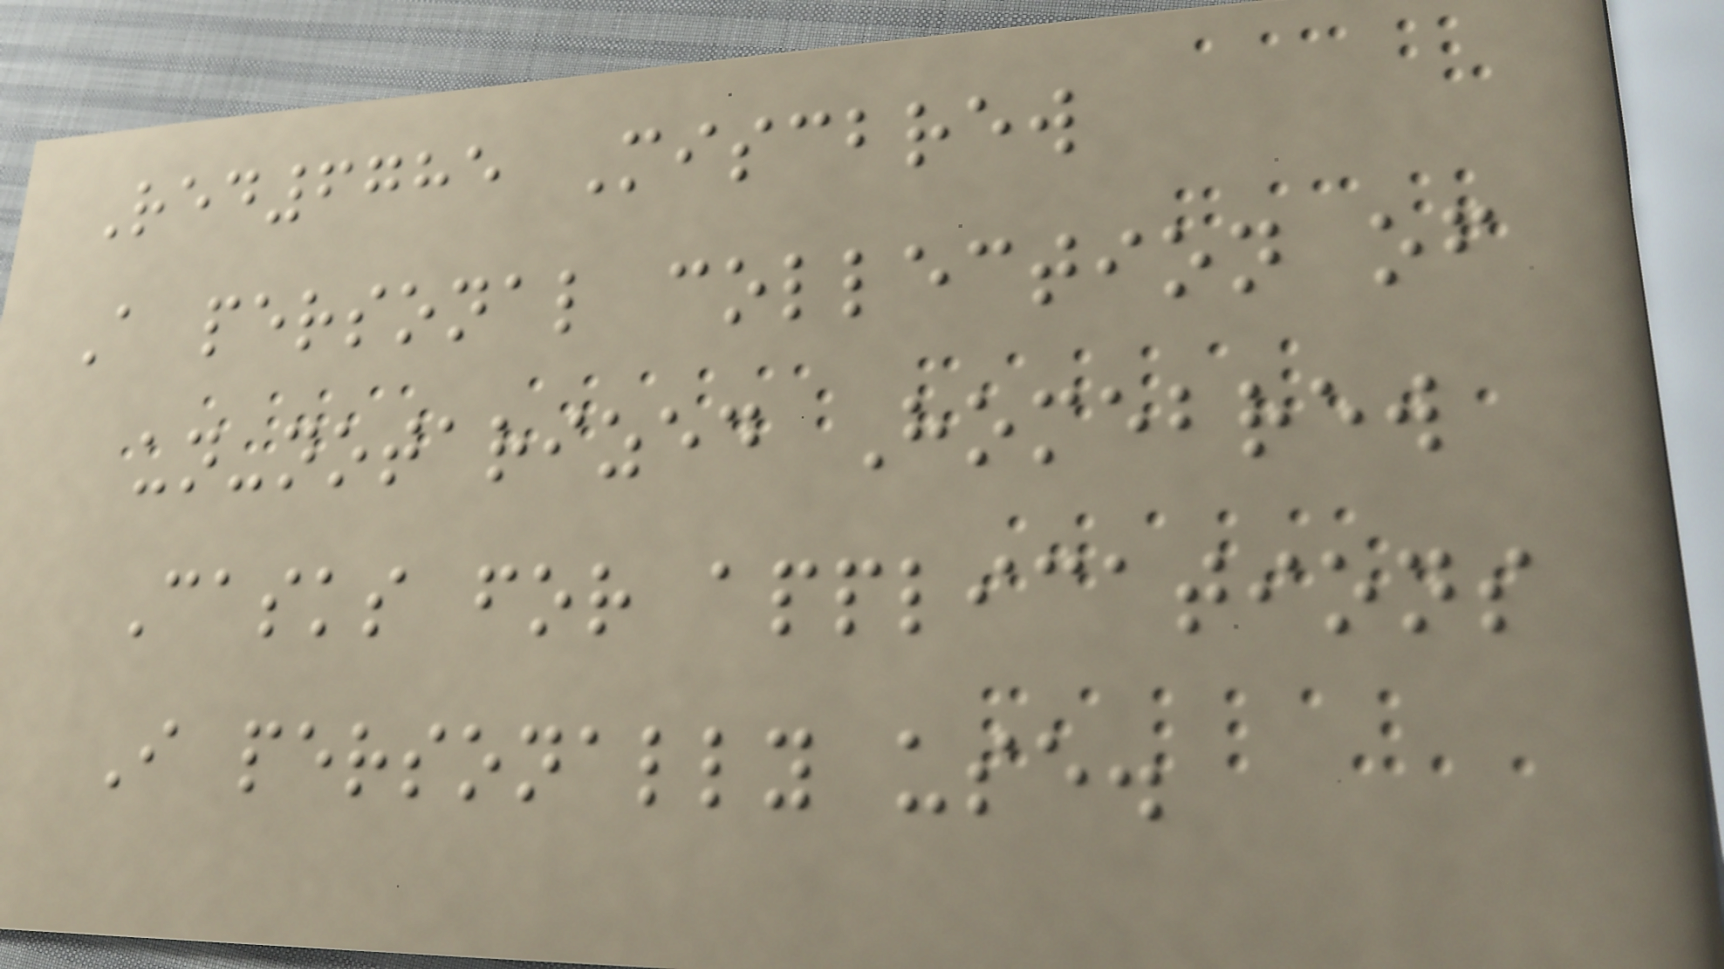Red6785 Miscbrew
A personal collection of
un-notarized Homebrew
Casks for applications
I personally use.
